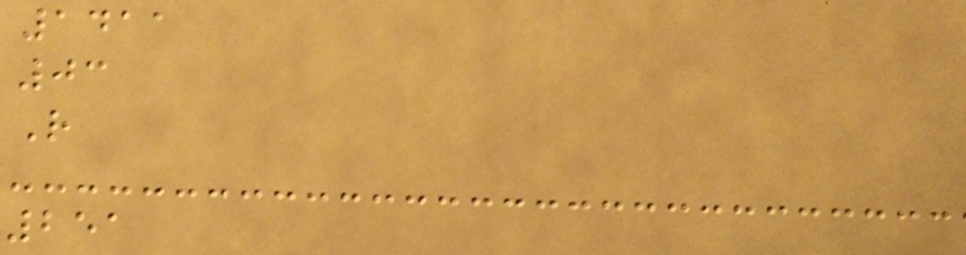1411
03
R
251
